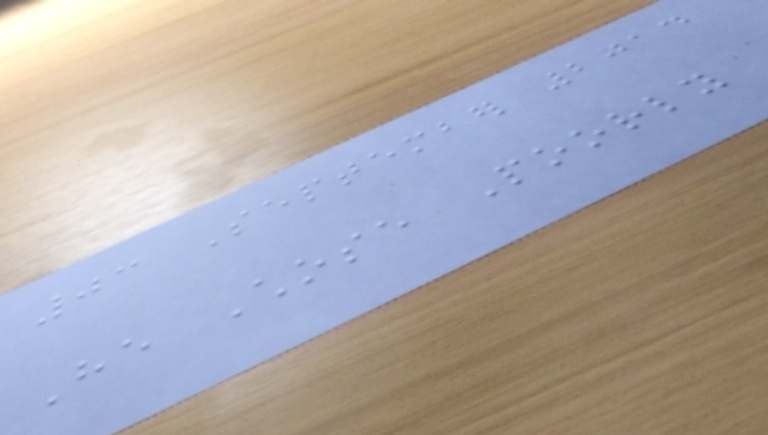03 September 2014
He Chose Poorly
